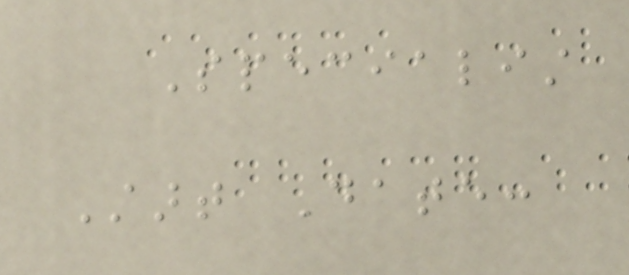Specialist
Start Date:
